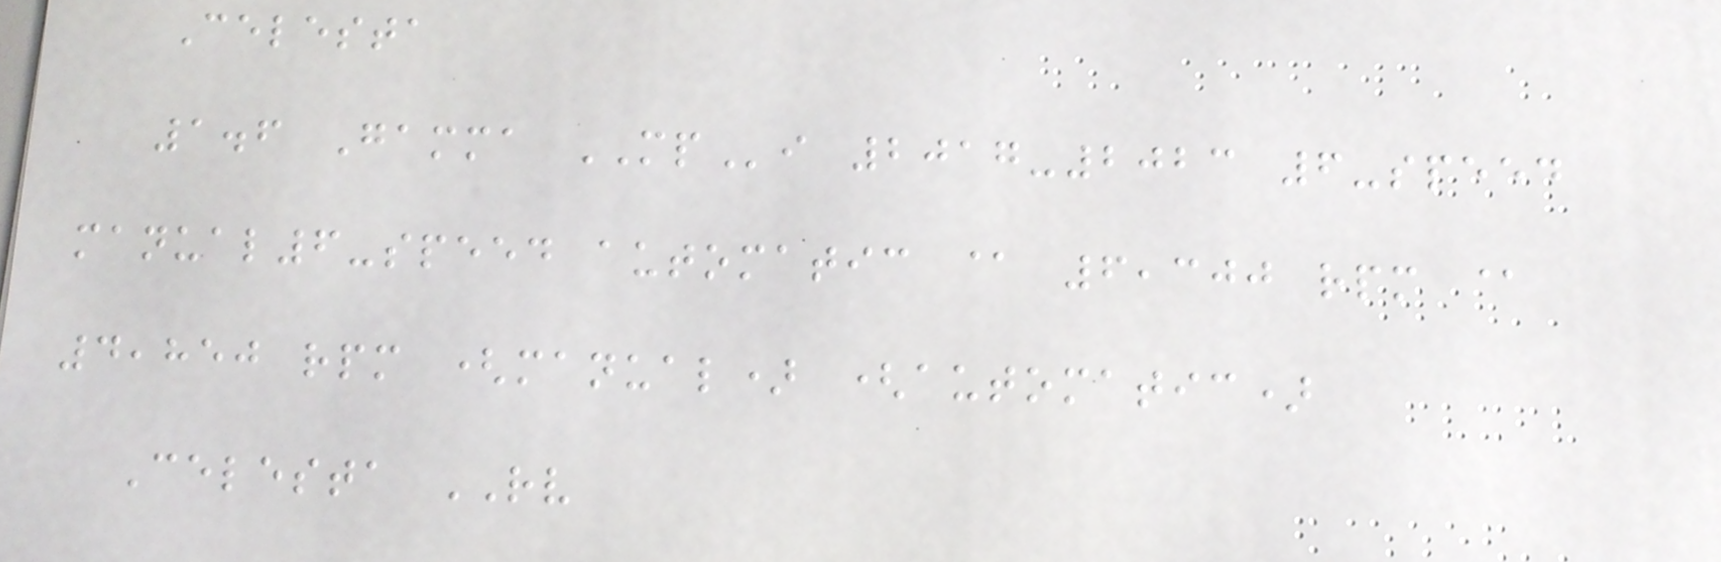Celesta
1.6 Gamma MPi 2017-2023 6-speed
manual6-speed automatic @ 6,300 rpm @
4,850 rpm (manual) (automatic)
Celesta RV
